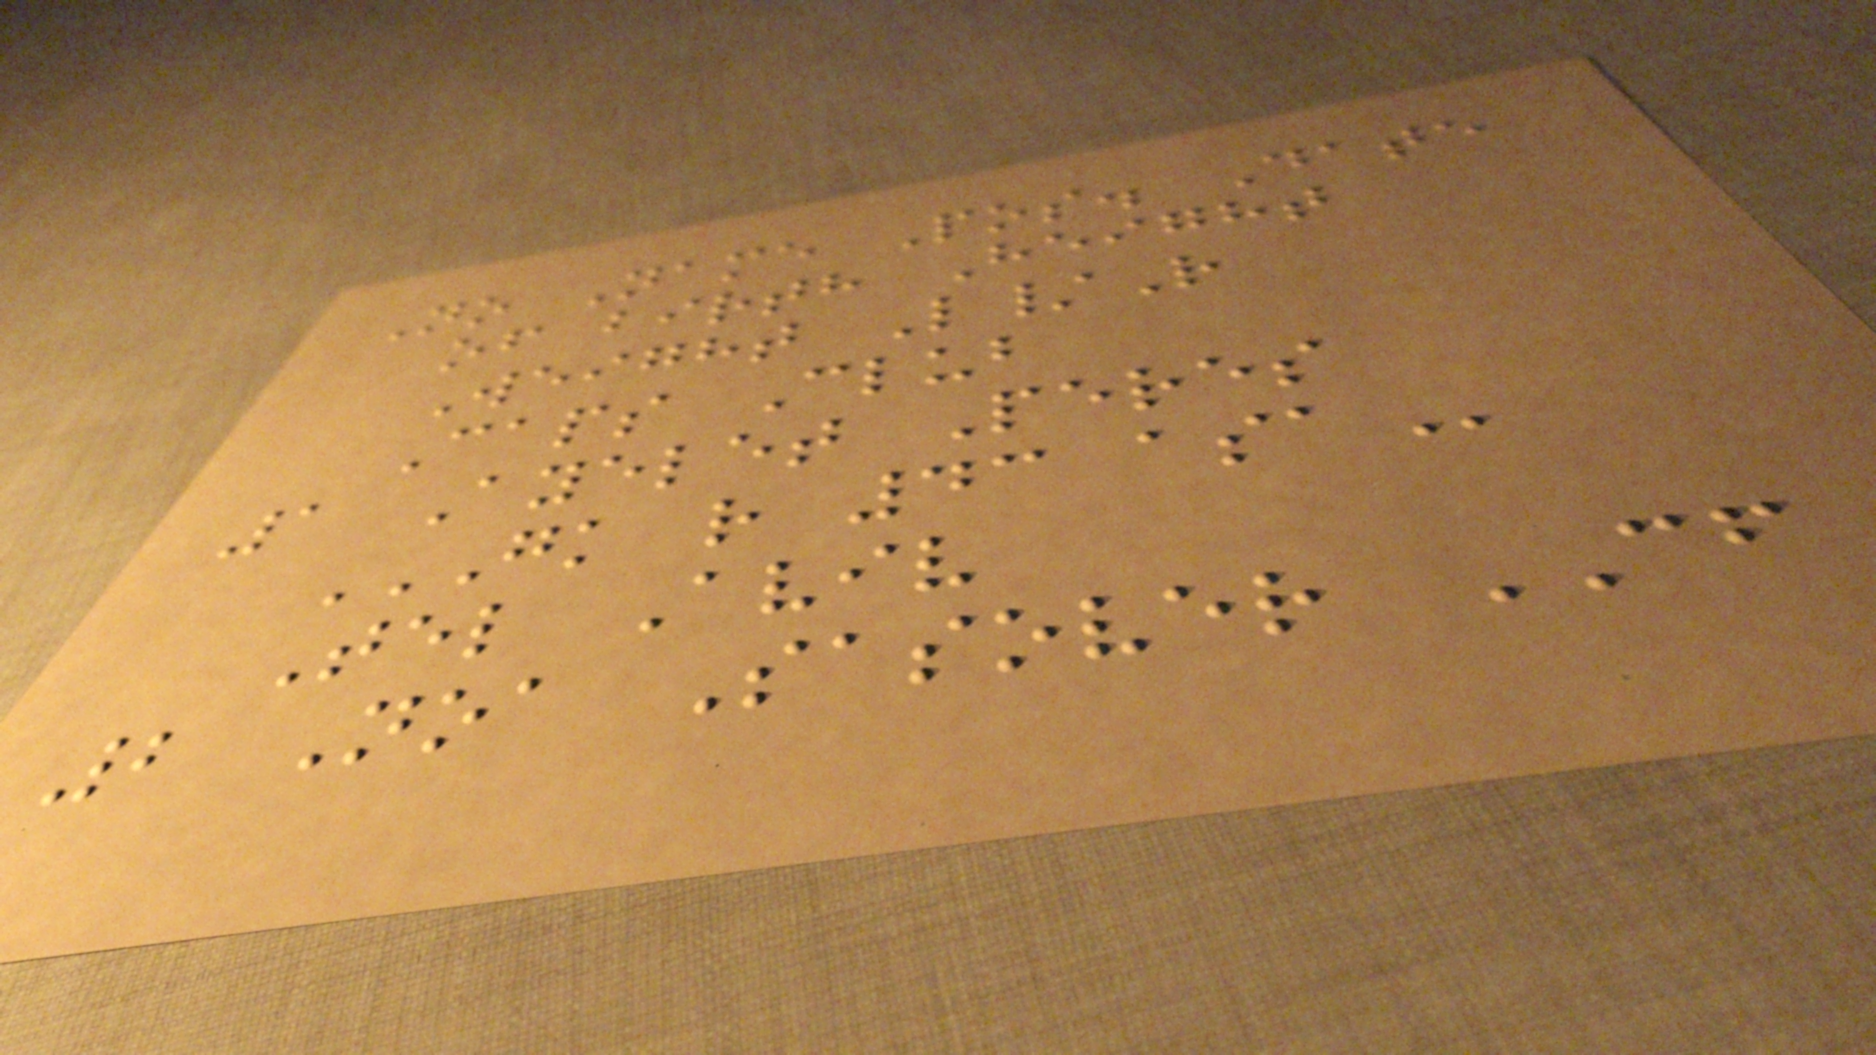No Name Pos. Date
of birth Height
Weight L/R
Caps Club
1 Ayelet Peres
GK R 43 ASA
Tel Aviv
2 Noa Sasover CF
